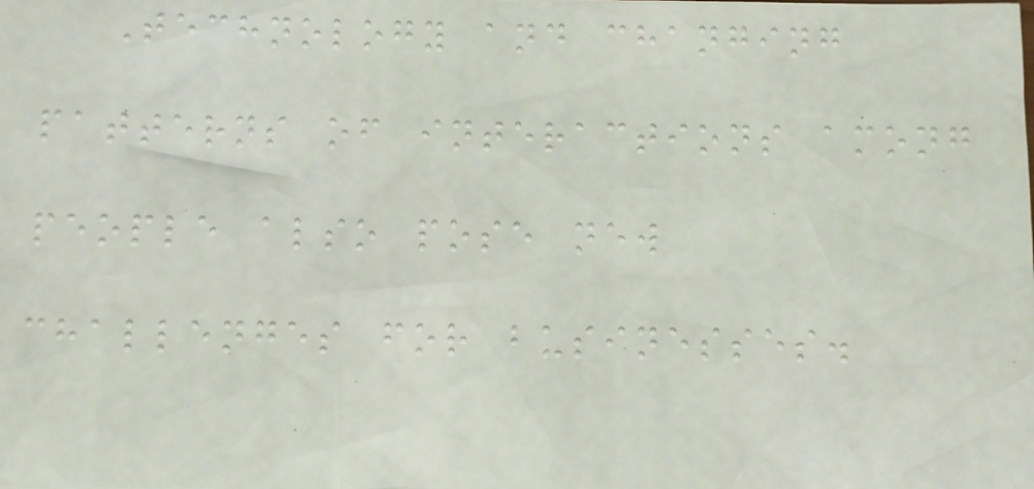Technology and changing
patterns of interactions among
people also pose new
challenges for businesses.
